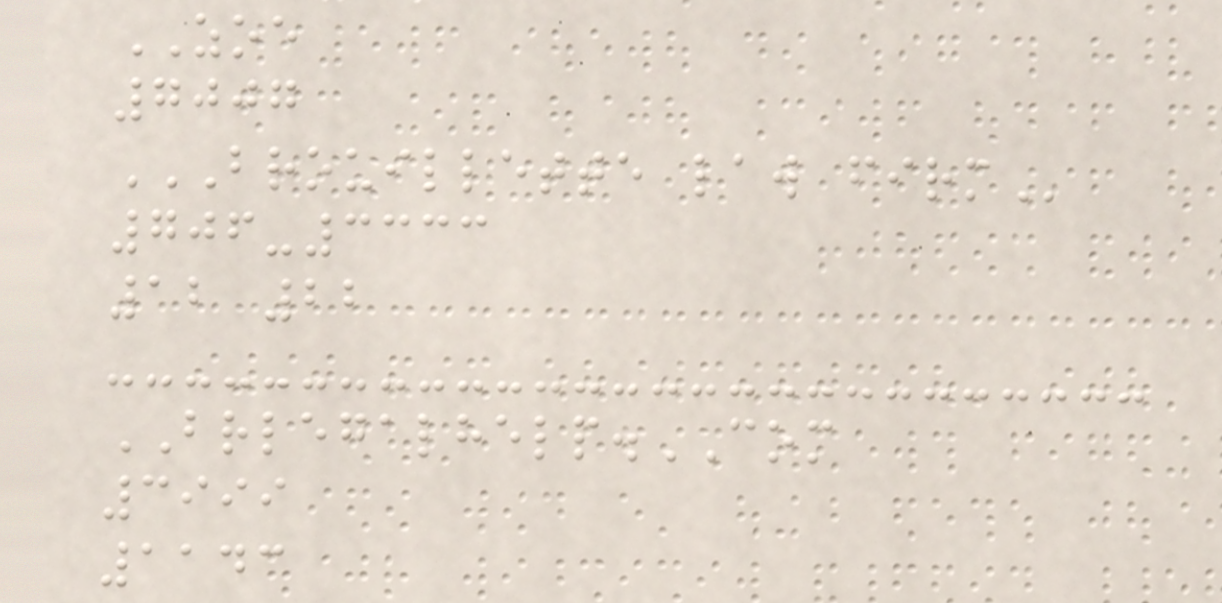ZOE
7007
BROUILLETTE LAW FIRM
706-3333
12 22
BRLEGALHELP.COM
3999
1143
